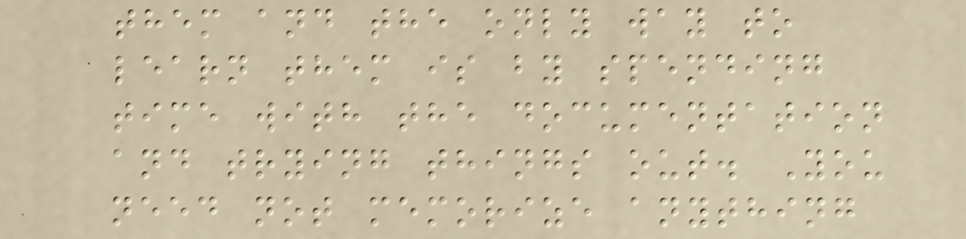them and the only way to
learn them is by spending
time with the documentation
and trying things out. You
need not memorize anything
